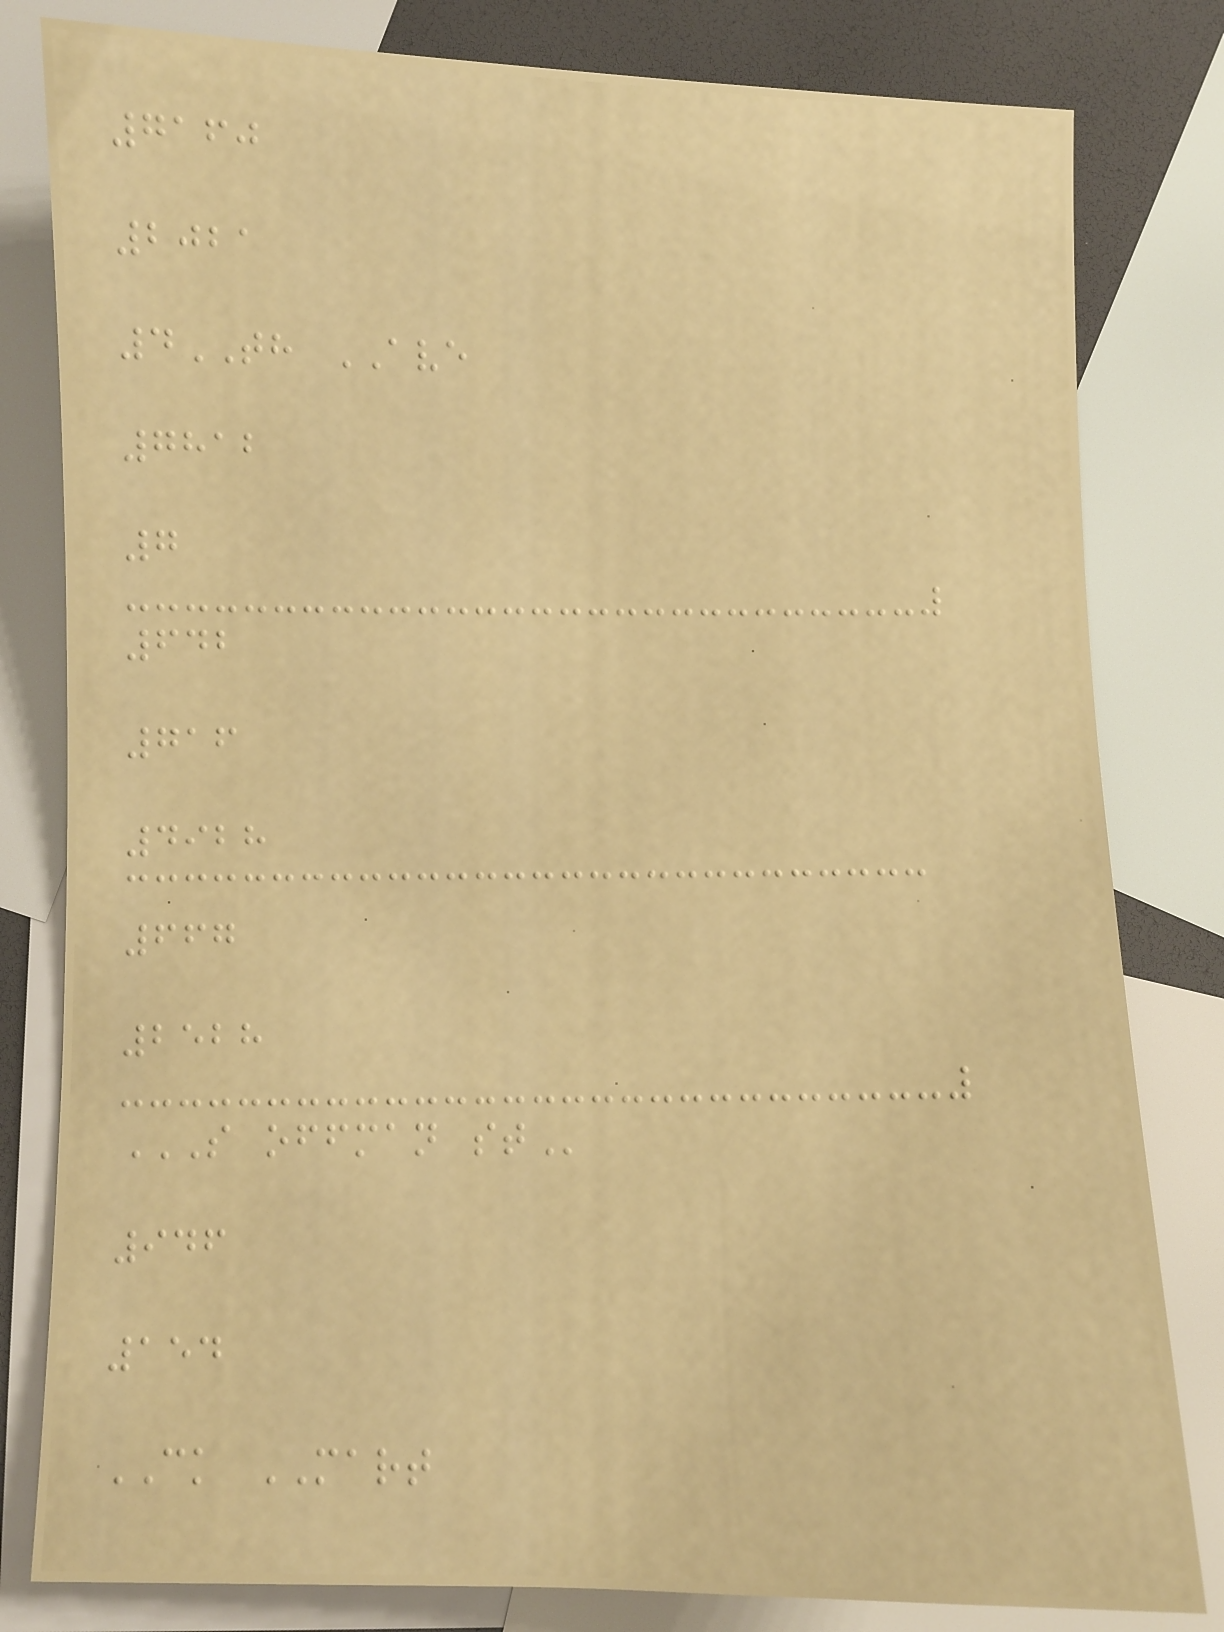7160
2021
4TH AVE
7812
7
642
716
4928
667
2528
S OFFMAN ST
946
154
CK MART
